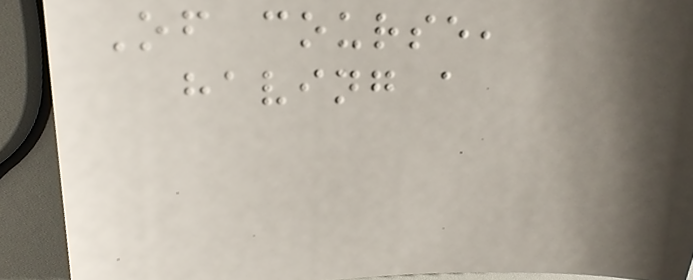Of course,
having a
